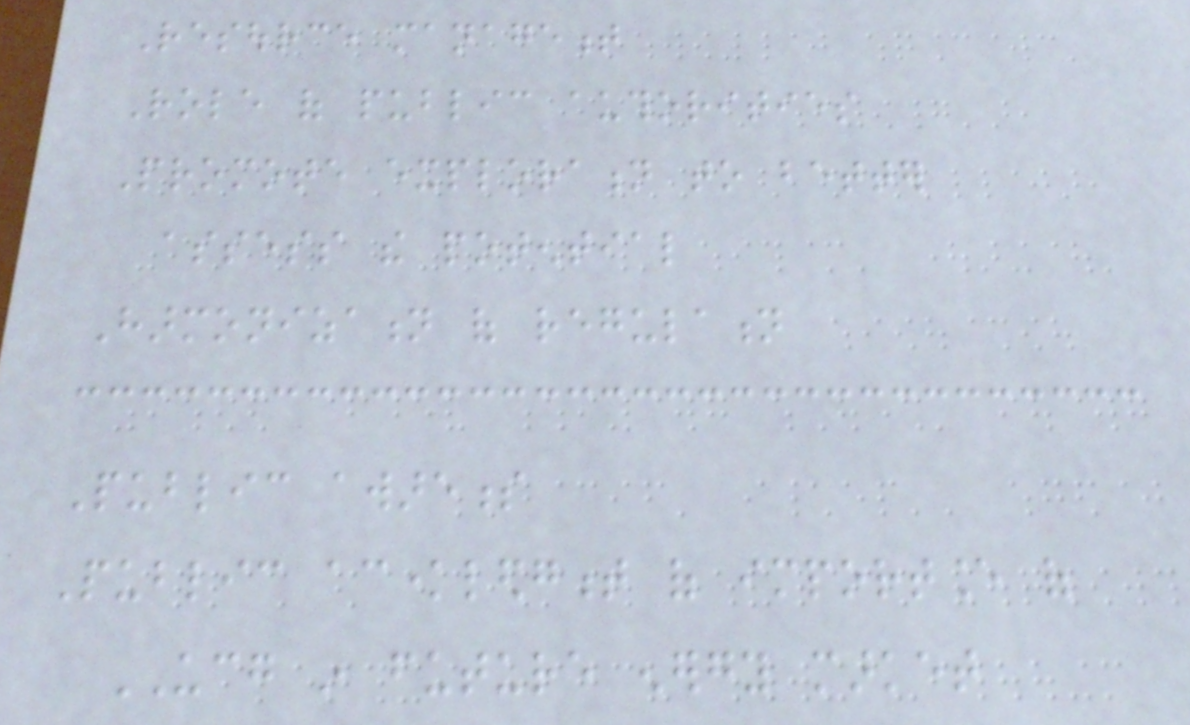Resource management
Role of public authorities
Promote exploration to better
assess the potential
Harmonization of regulation
Public awareness
Public acknowledgment of importance of
UCG in future energy market
